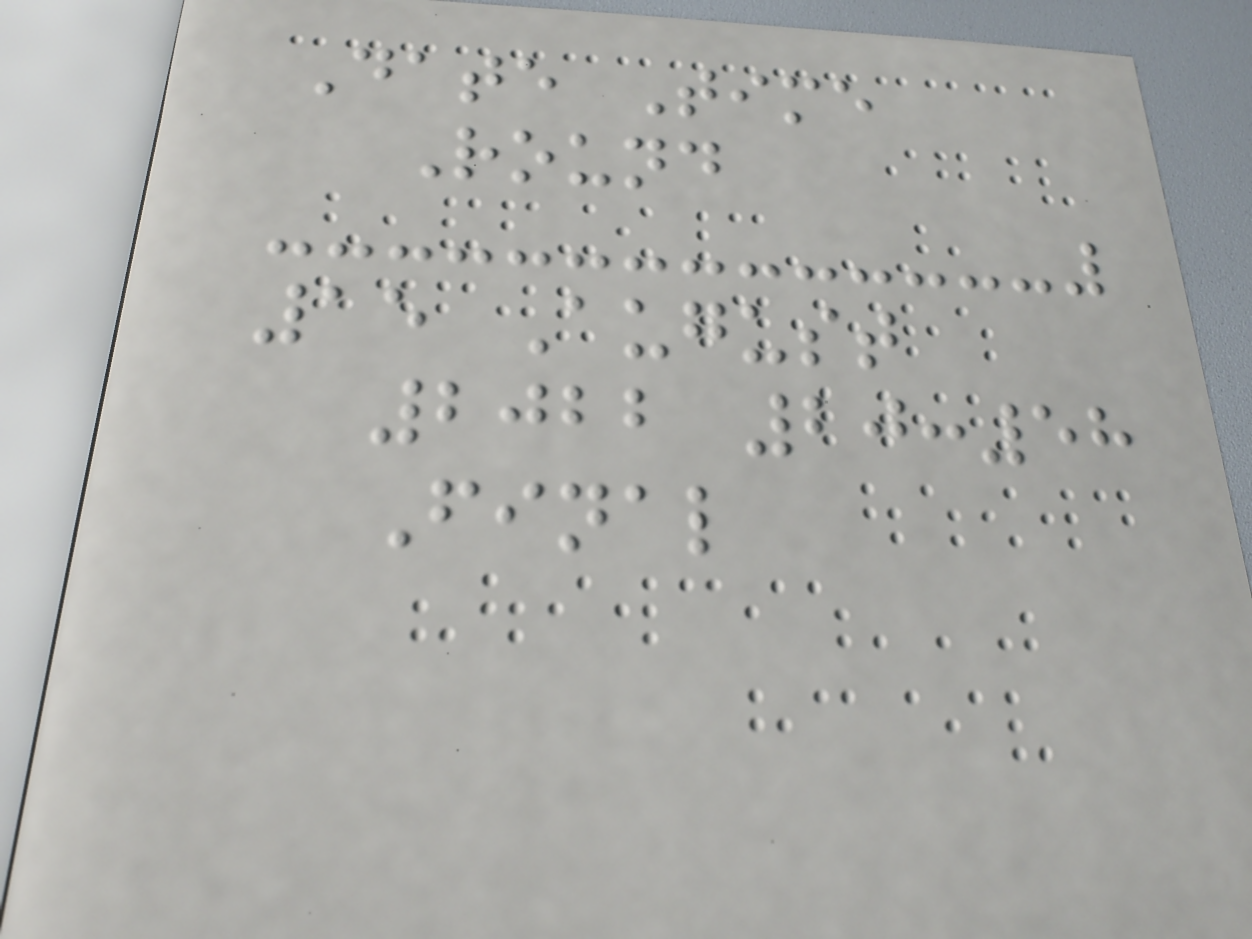Date Time
Round
15 August
2022 20:58
Final
